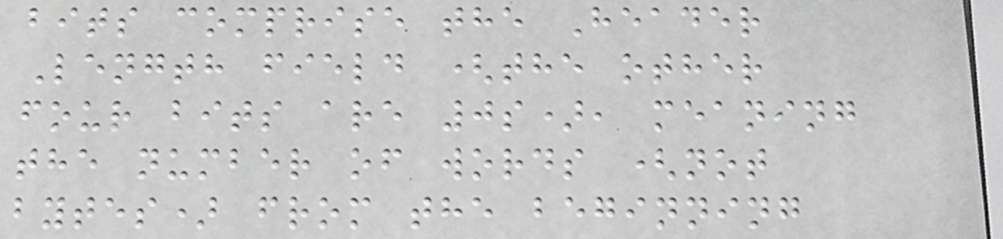bits comprise the Header
Length field (the other
four bits are 0s), meaning
the number of words (not
bytes) from the beginning
